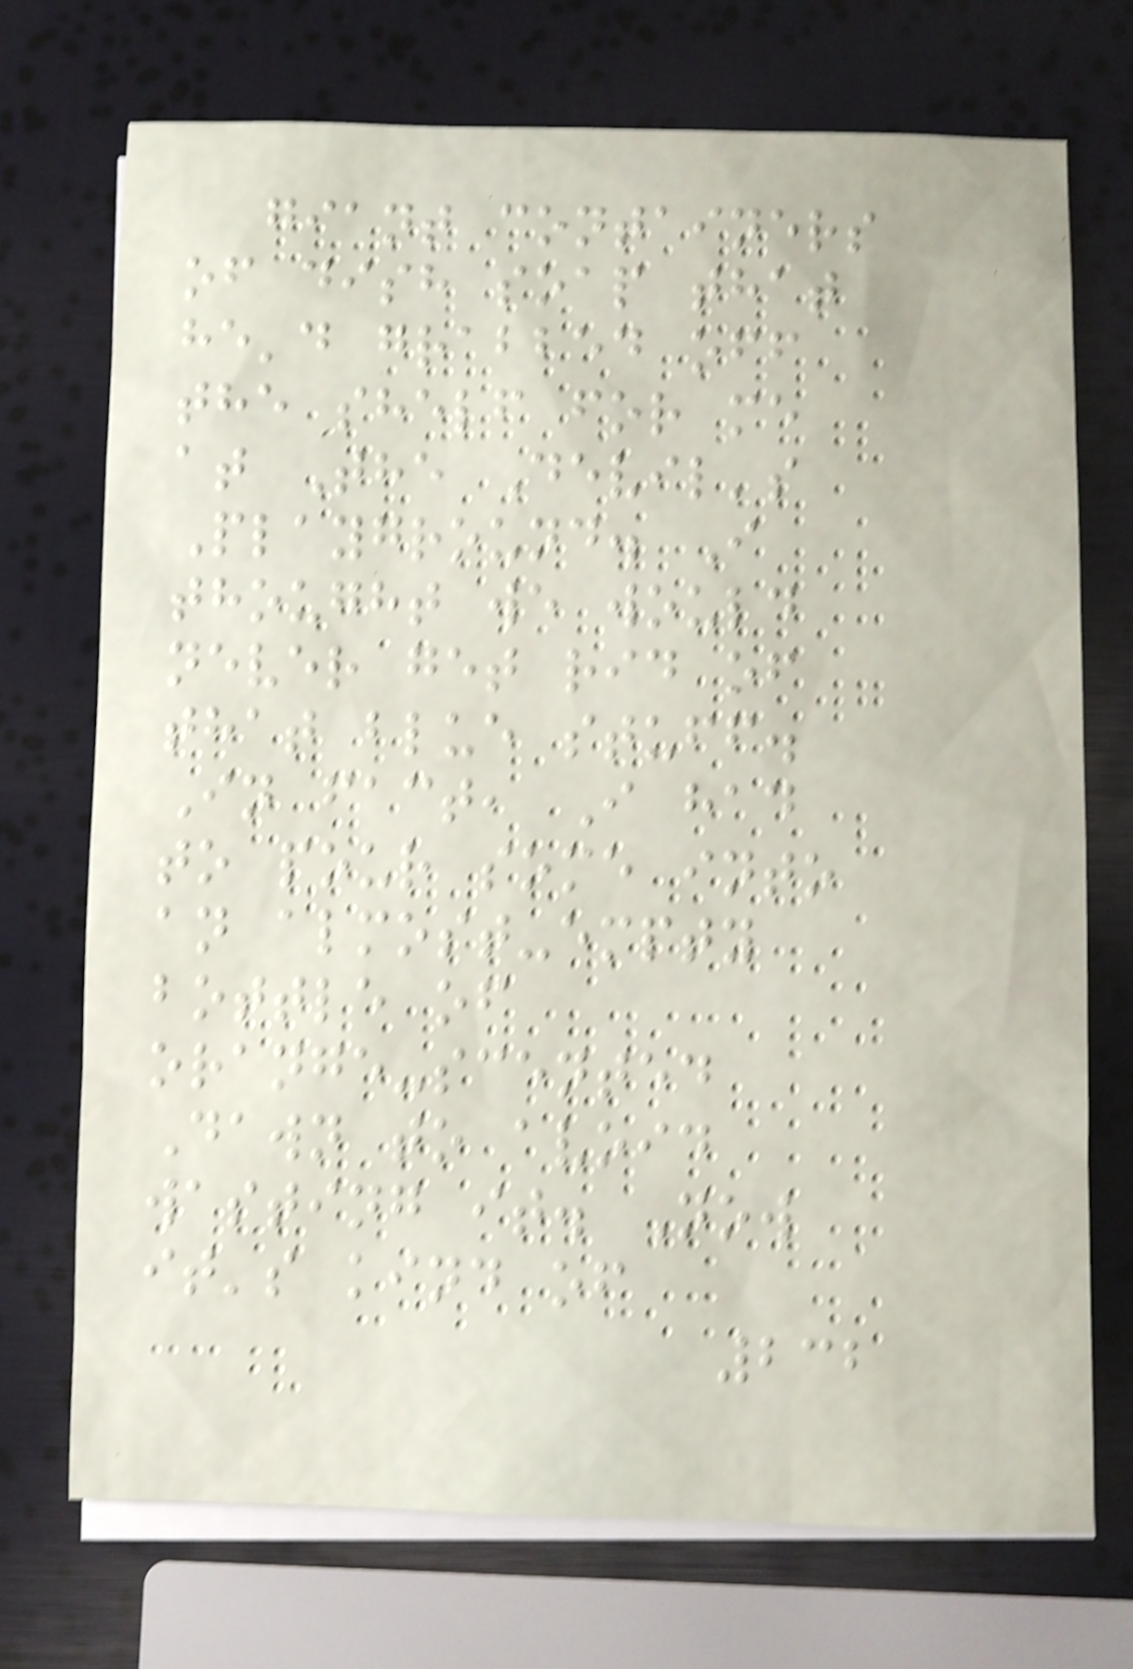giant containers
of dish soap that
he'd grabbed off
the shelf for me
at The Devil's
Playground. I
thought we would
never get rid of
that blue stuff.
In fact, I had
to pour some into
an almost-empty
bottle of
orange-scented
Dawn to avoid
wasting it. Now
it's kind of
232
